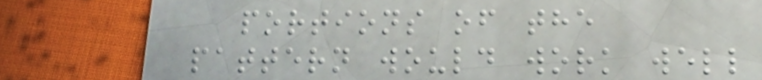portions of the
pattern would work well
